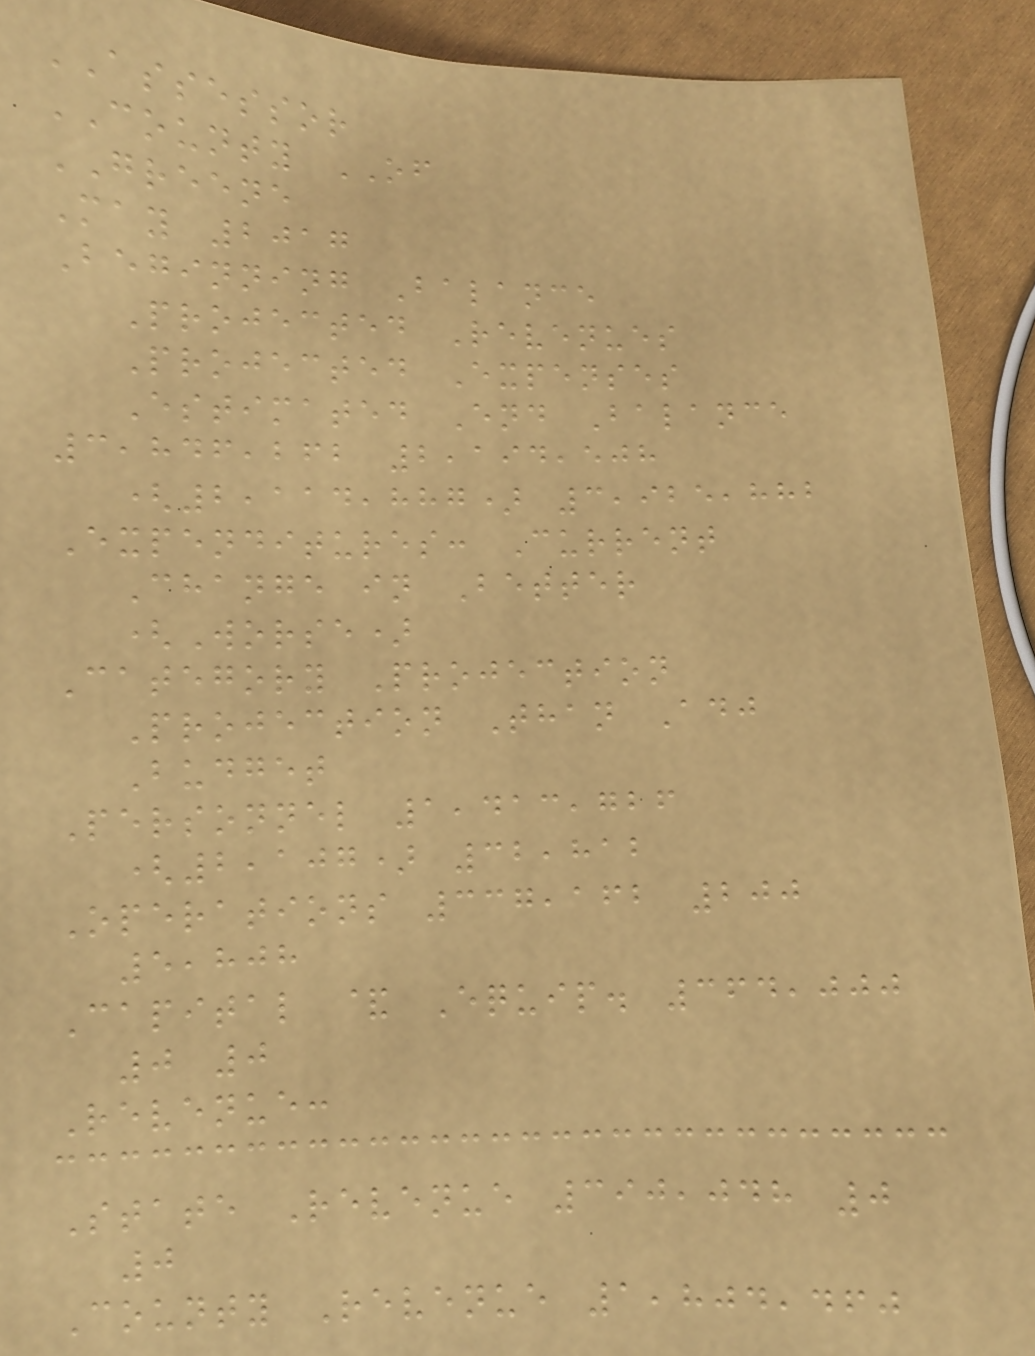ASSESSOR
COUNTY OF
GREENE
May 2017
Beginning Balance
Projected Revenues
Projected Expenses
Estimated End Balance
3,846,262 2,194,508
(2,114,887) 3,925,882
Expenditures: Current
Change in Better
(Worse)
Category Projection
Projection Than Adj
Budget
Personnel 1,413,726
(2,107) 32,812
Operations 337,162 200
5,808
Capital & Equip. 364,000
0 0
Revenue:
State Revenue 390,048 0
0
County Revenue 1,804,460
